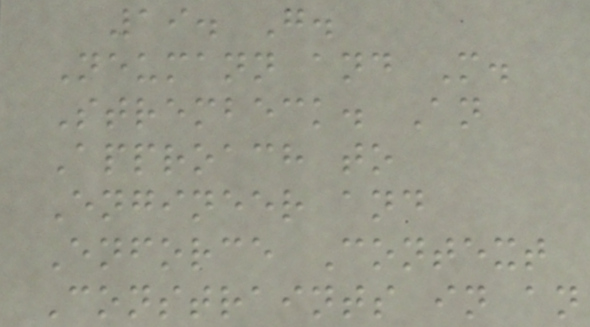19. G.
Neumann and M.
Strembeck. An
Approach to
Engineer and
Enforce Context
Constraints in an
